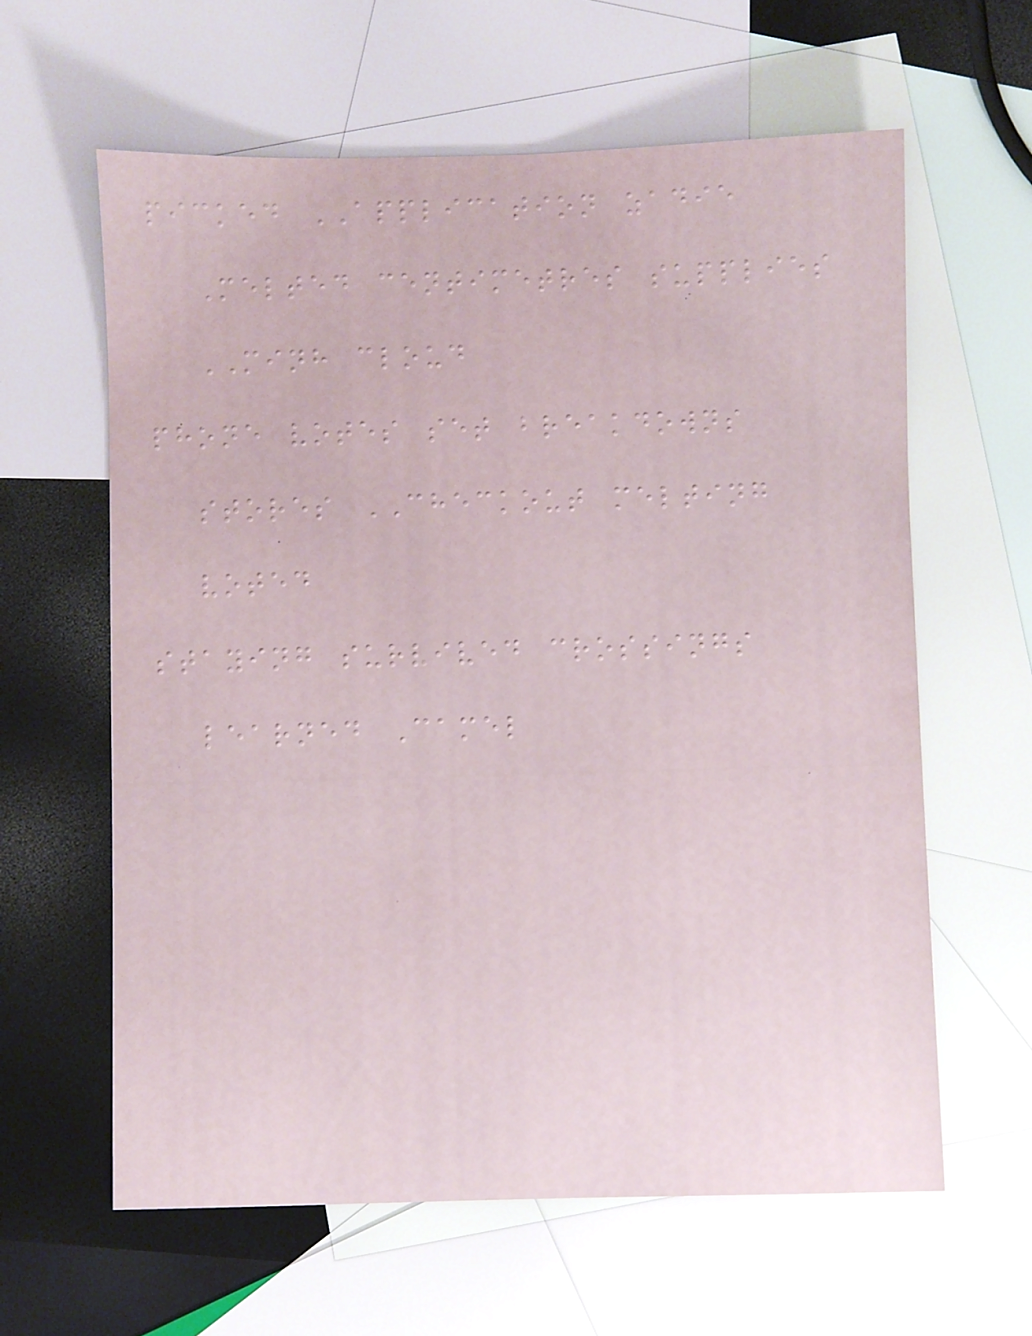picked APPLICATION zadie
Melted centimetres supplies
MINH cloud
phone votes set breakdowns
stores CHECKOUT melting
voted
staying survived crossings
learned Camel
